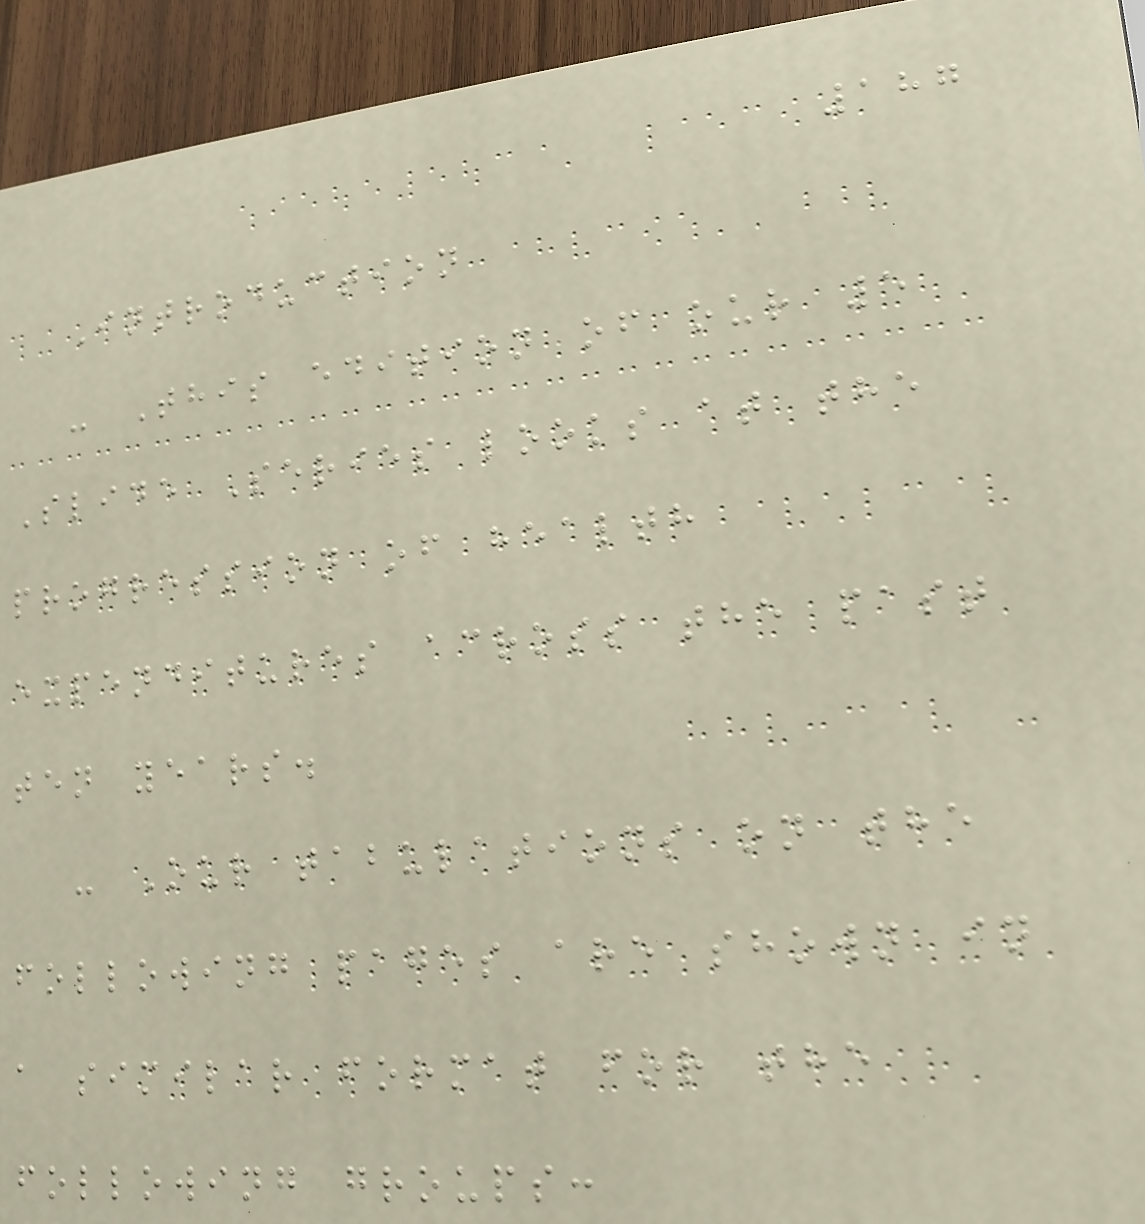187
Introduction
- This edition of our 5
Slide Series looks at the
progression of health
expenditures across the past
ten years.
- Our tabulations on the
following pages are shown in
a similar format for the
following groups:
